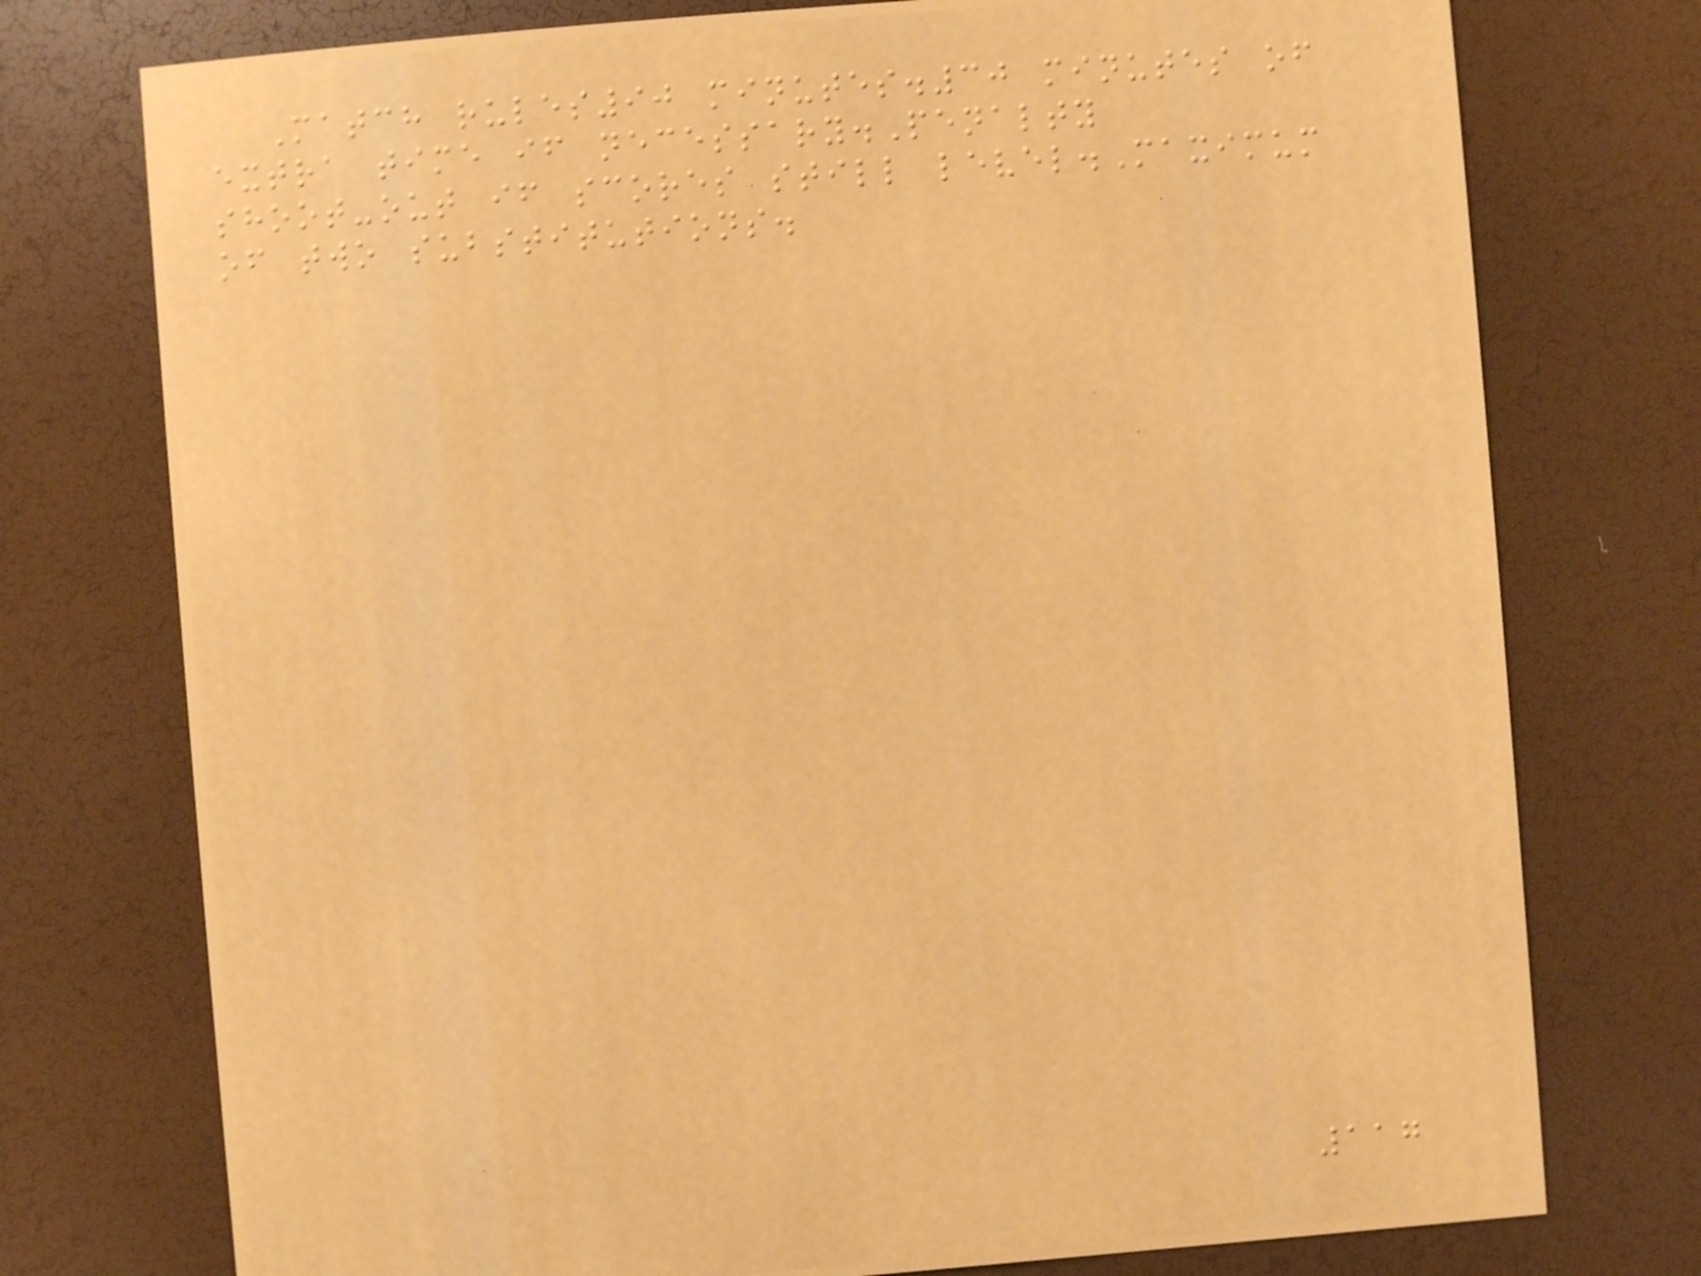Match rules90 minutes.30 minutes of
extra time if necessary.Penalty
shoot-out if scores still level.Maximum
of two substitutions.
117
